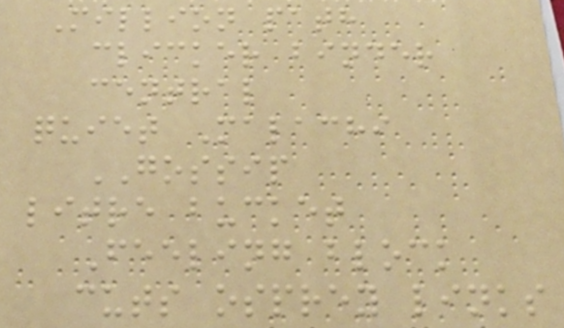Million path
clicker binder
central
quiet Malachi
GOSSIP
litre bucket
Feeling block
cuts osprey links
